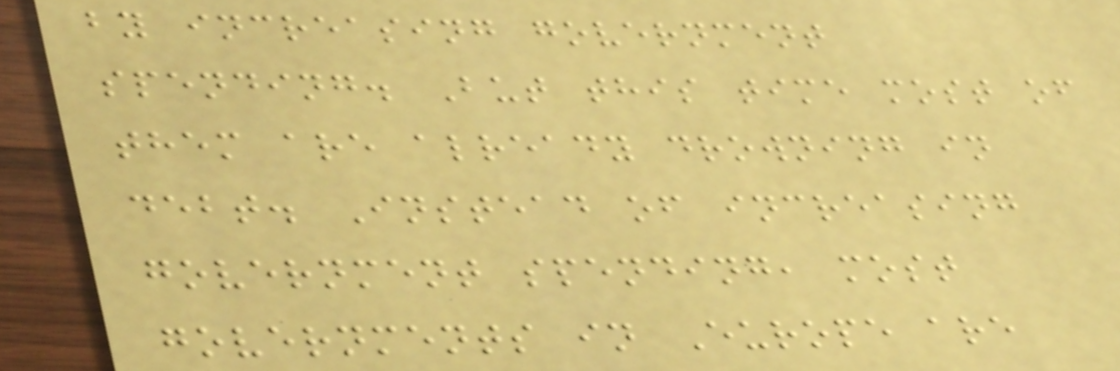by increasing government
spending. But this time most of
them are already drowning in
debt. Instead of increasing
government spending, most
governments in Europe are
